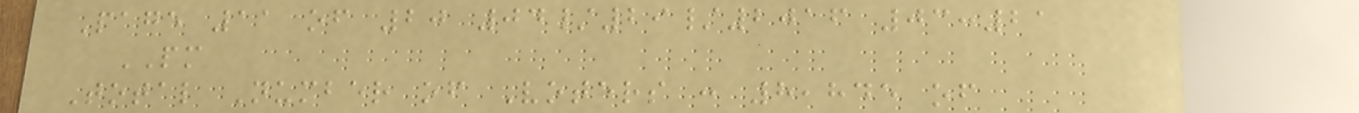Page 11 of 20 04/29/2016 03:21
PM
Total Number of Voters : 8,845 of
